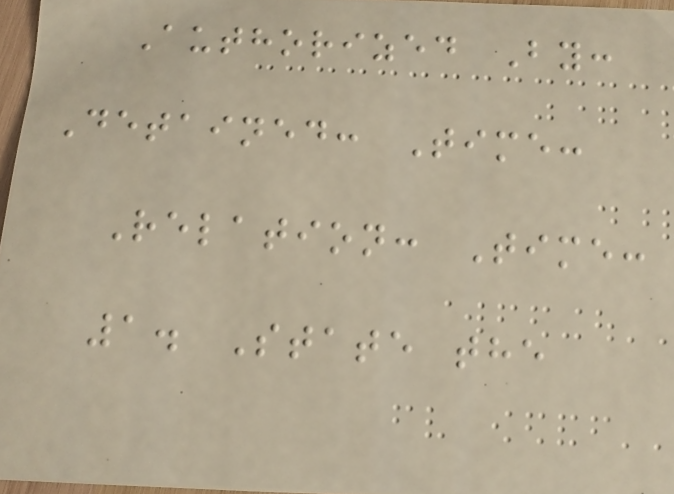Authorized By:
Detained: Time:
Relation: Time:
1. State the
